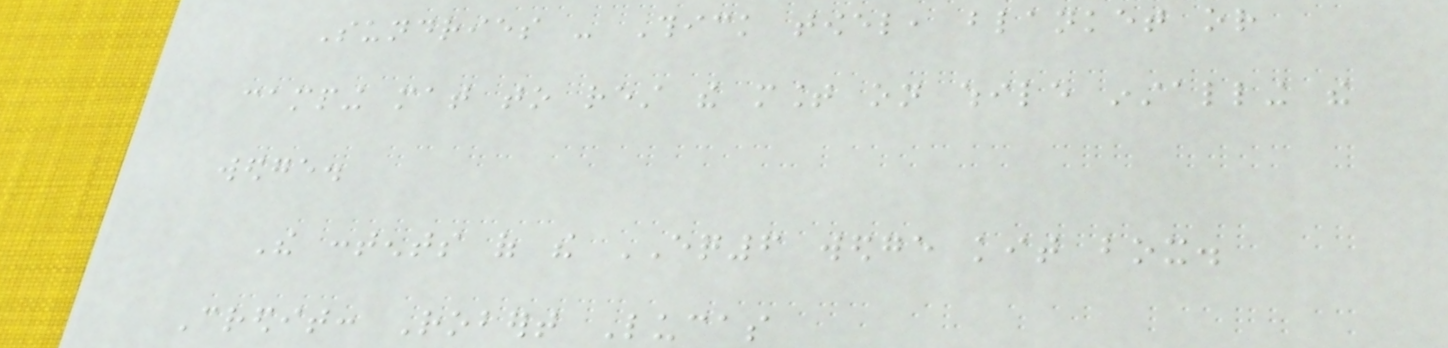Sundries - Thick towel, blanket or
camping mat to rest the mount on while installing the
wedge.
The contents of the EQ6 wedge kit box.
Credit: Robert Lucas
